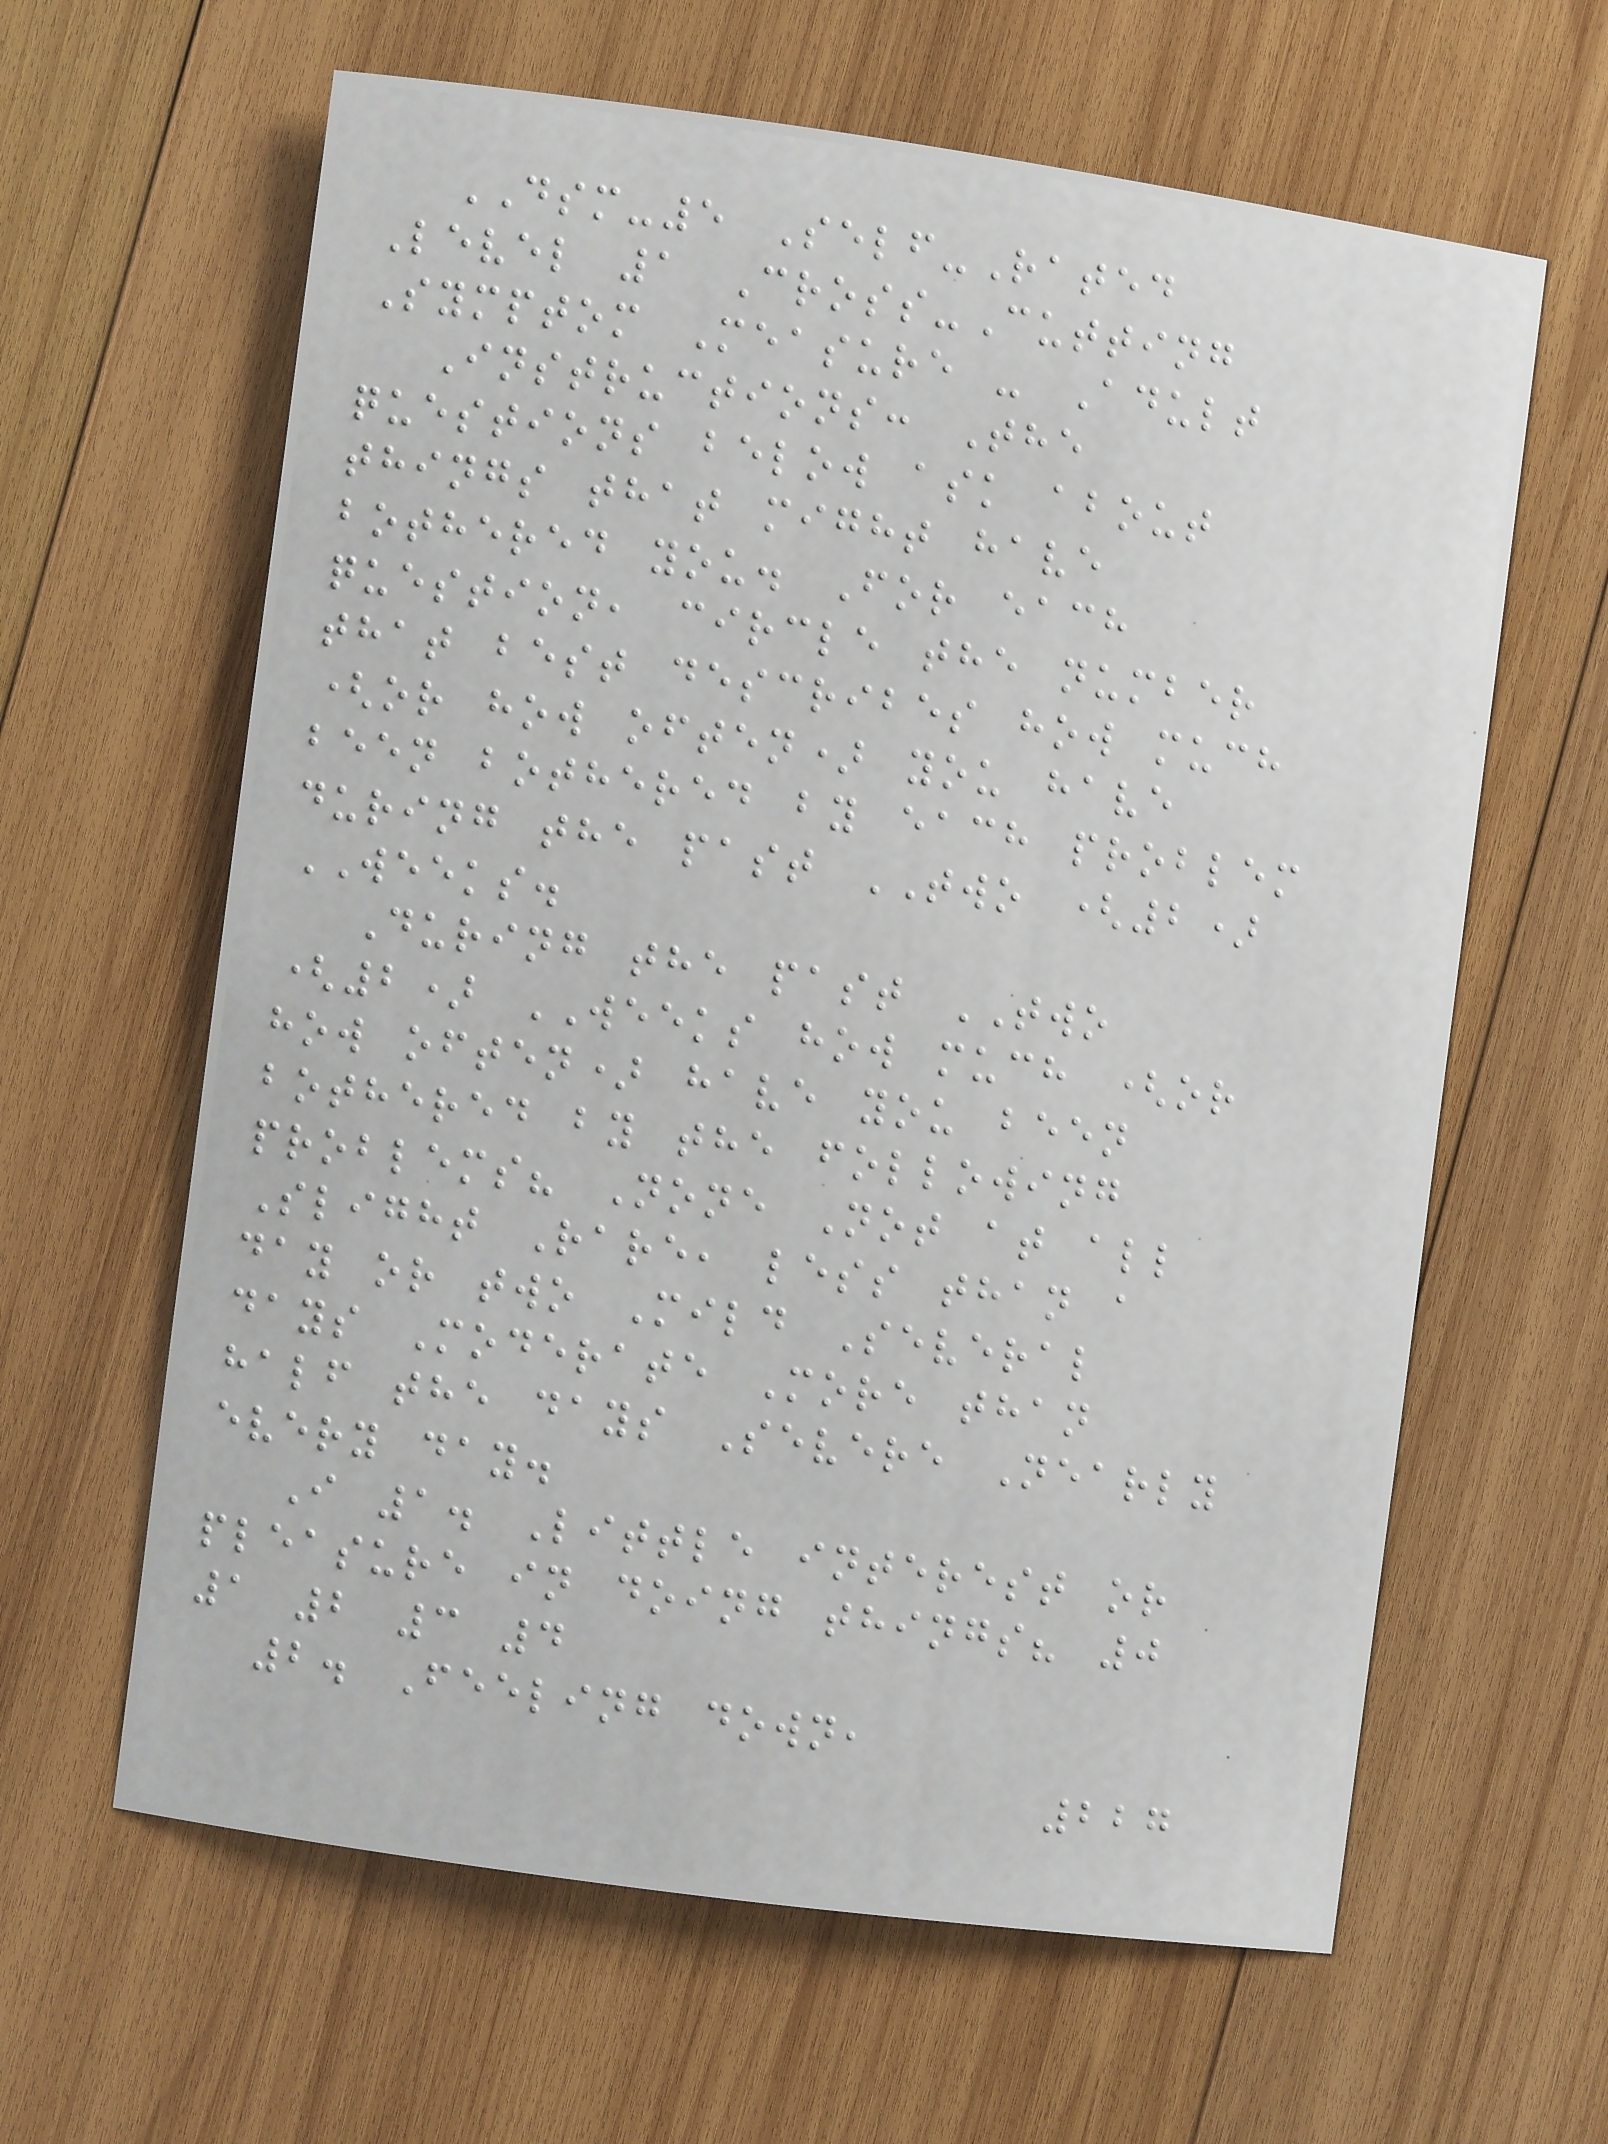DSM-5 Self-Rated
Level 1 Cross-Cutting
Symptom Measure - Adult
Instructions: The
questions below ask about
things that might have
bothered you. For each
question, circle the number
that best describes how much
(or how often) you have
been bothered by each problem
during the past TWO (2)
WEEKS.
During the past TWO
(2) WEEKS how much (or
how often) have you been
bothered by the following
problems? None Not at all
Slight Rare, less than a
day or two Mild Several
days Moderate More than
half the days Severe Nearly
every day.
I 1. Little interest or
pleasure in doing things? 0
1 2 3 4
2. Feeling down,
227
